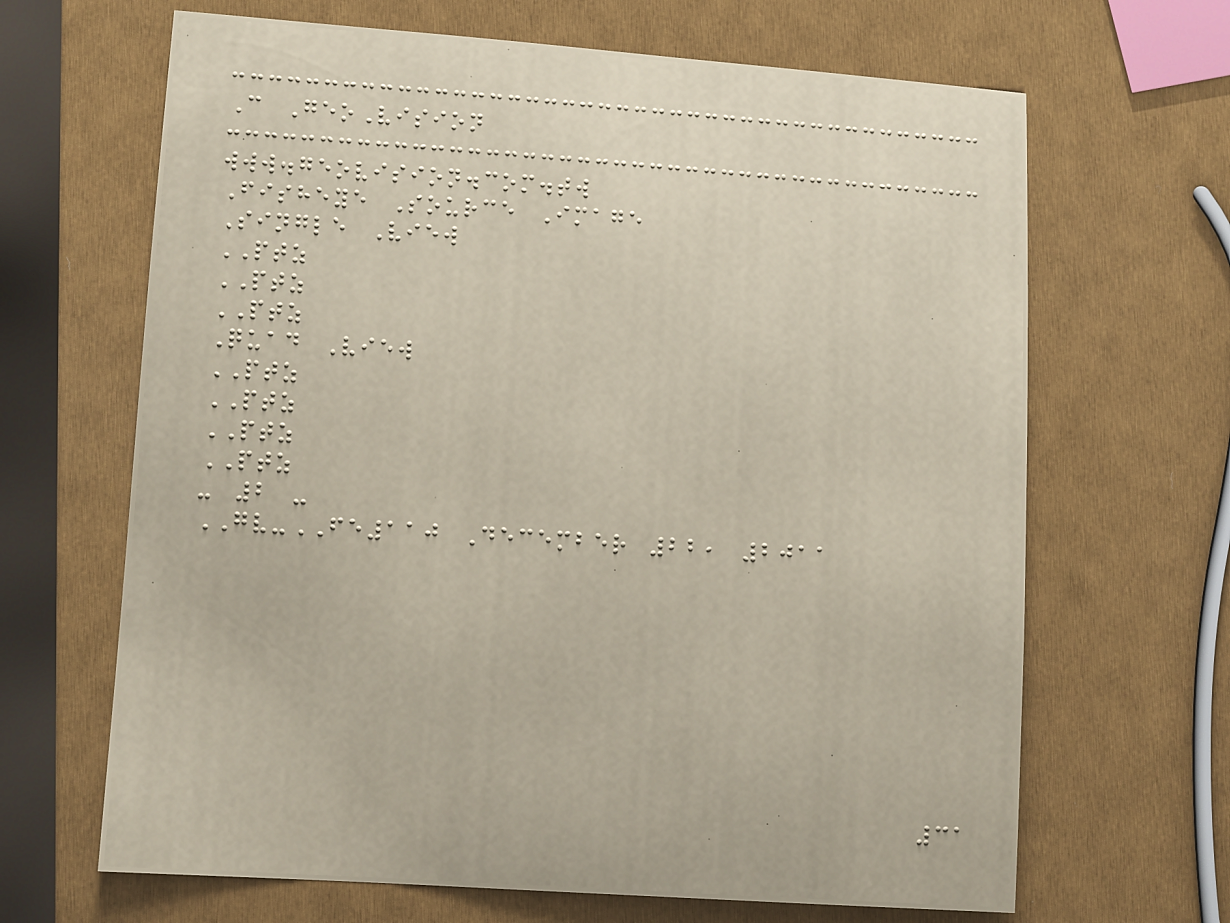C GeoVision
www.geovision.com.tw
Fisheye Source Image
Single View
PTZ
PTZ
PTZ
Quad View
PTZ
PTZ
PTZ
PTZ
- 2 -
GV-FE110 December 22, 2011
31
